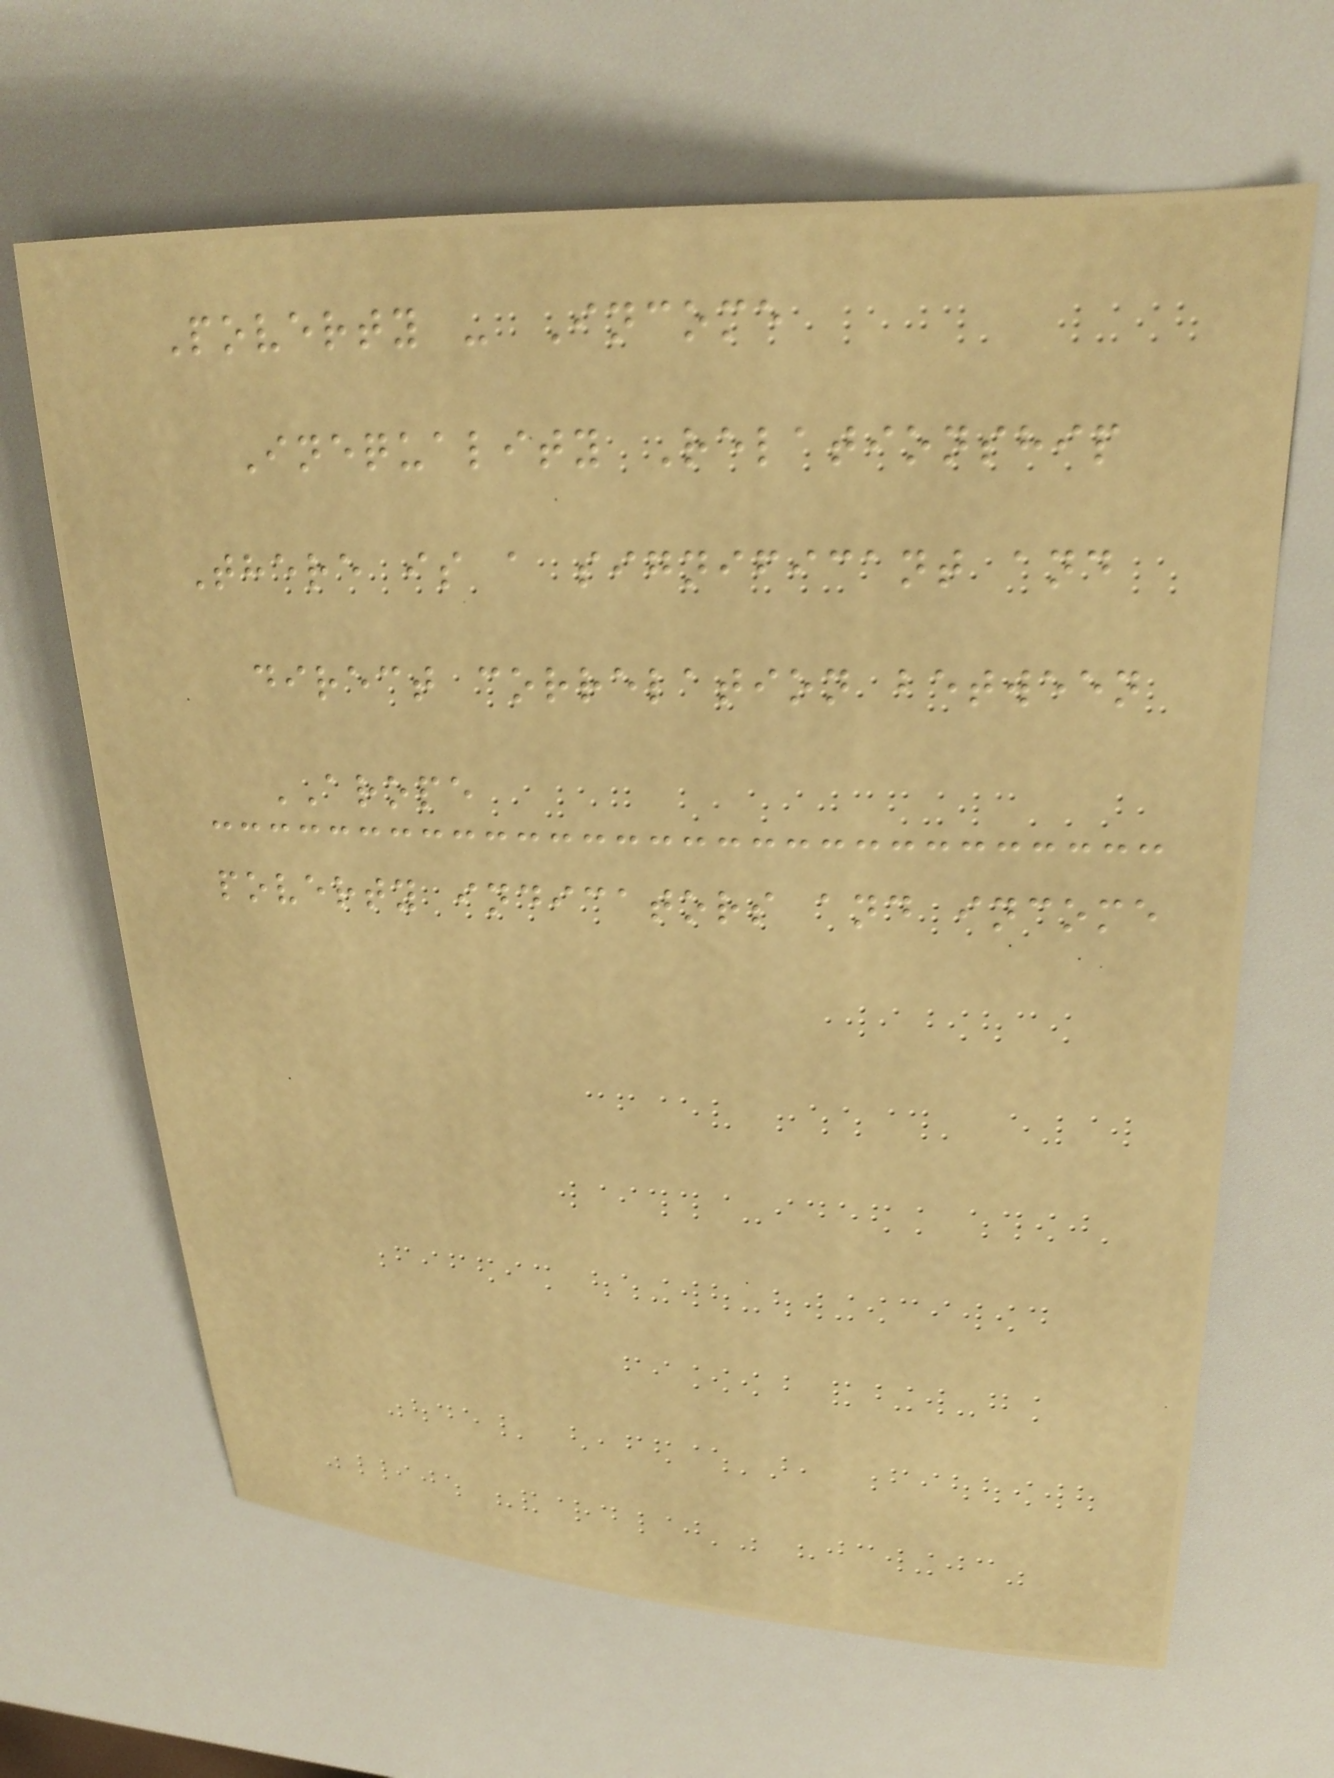Poverty - Income
Inequality Relationship
There is a significant and
direct correlation between
AROPE
poverty indicators and income
